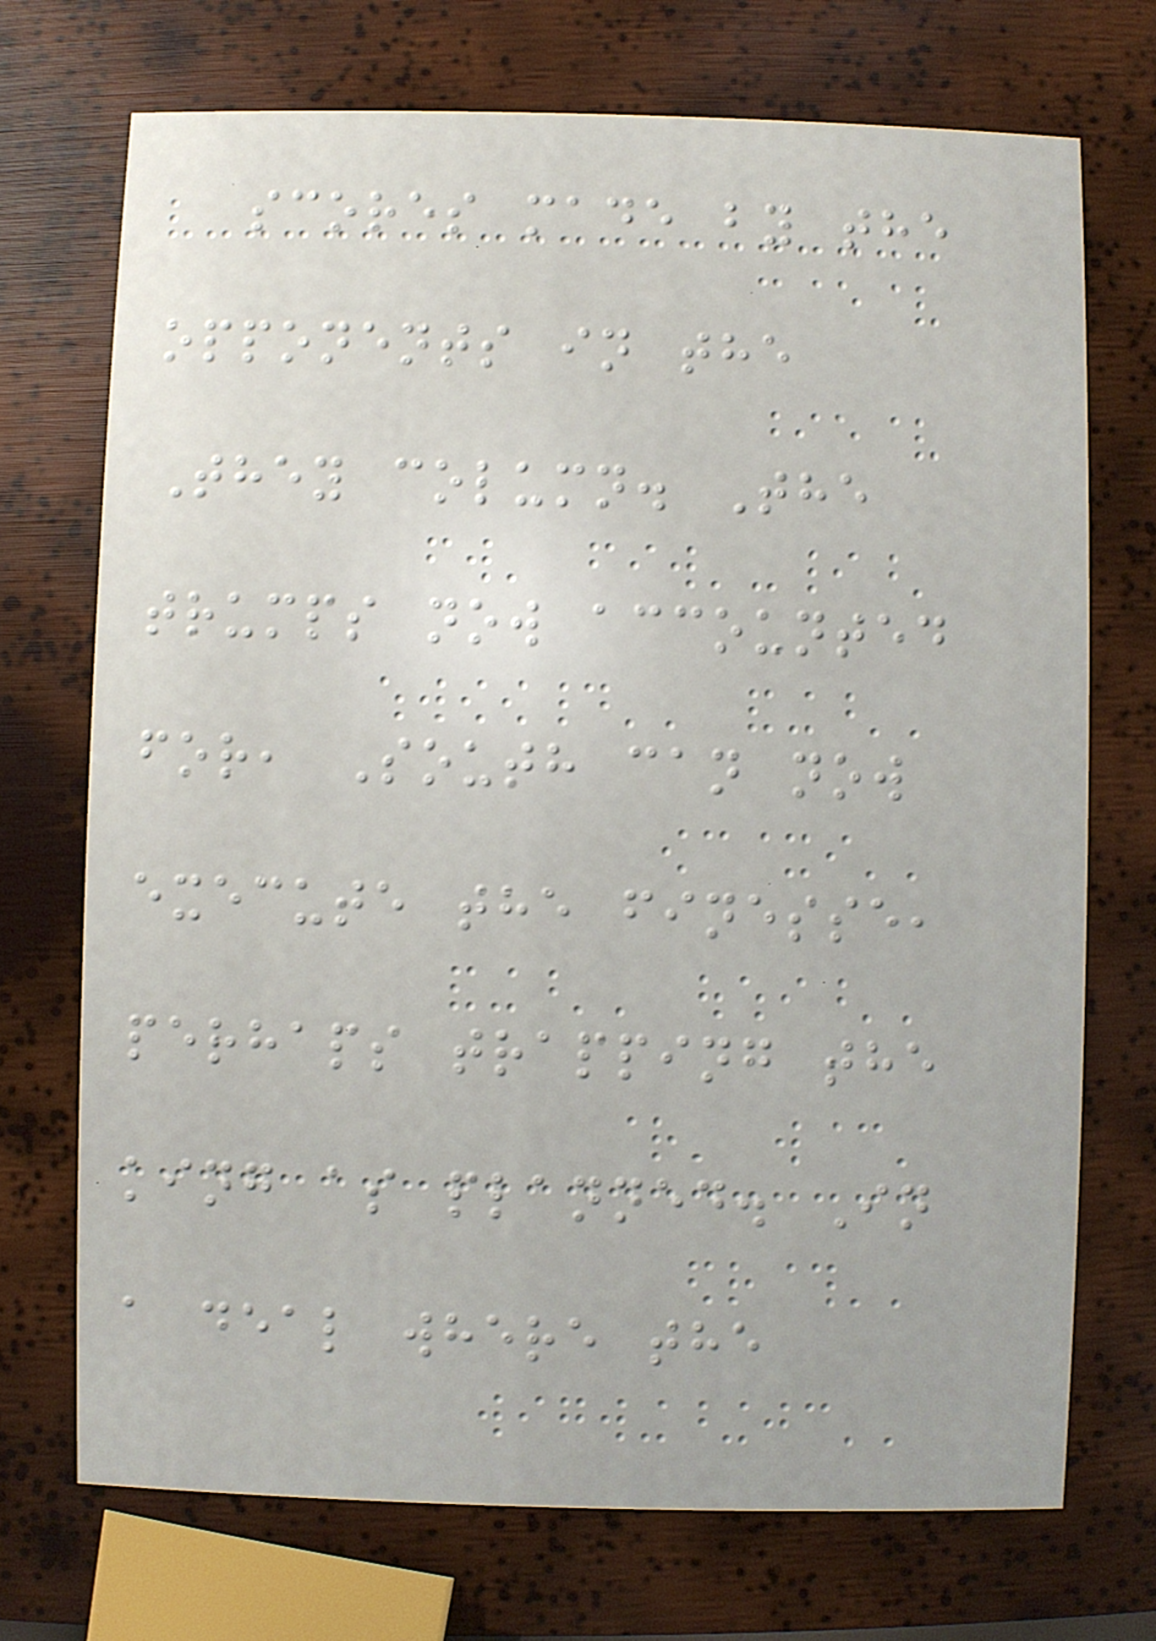scores made by the
opponents in the
They column. The
trumps now accounted
for, South can now
execute the finesse,
perhaps trapping the
king as planned. In
a deal where the
